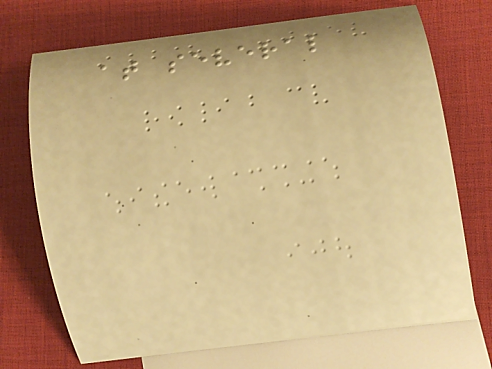at several
